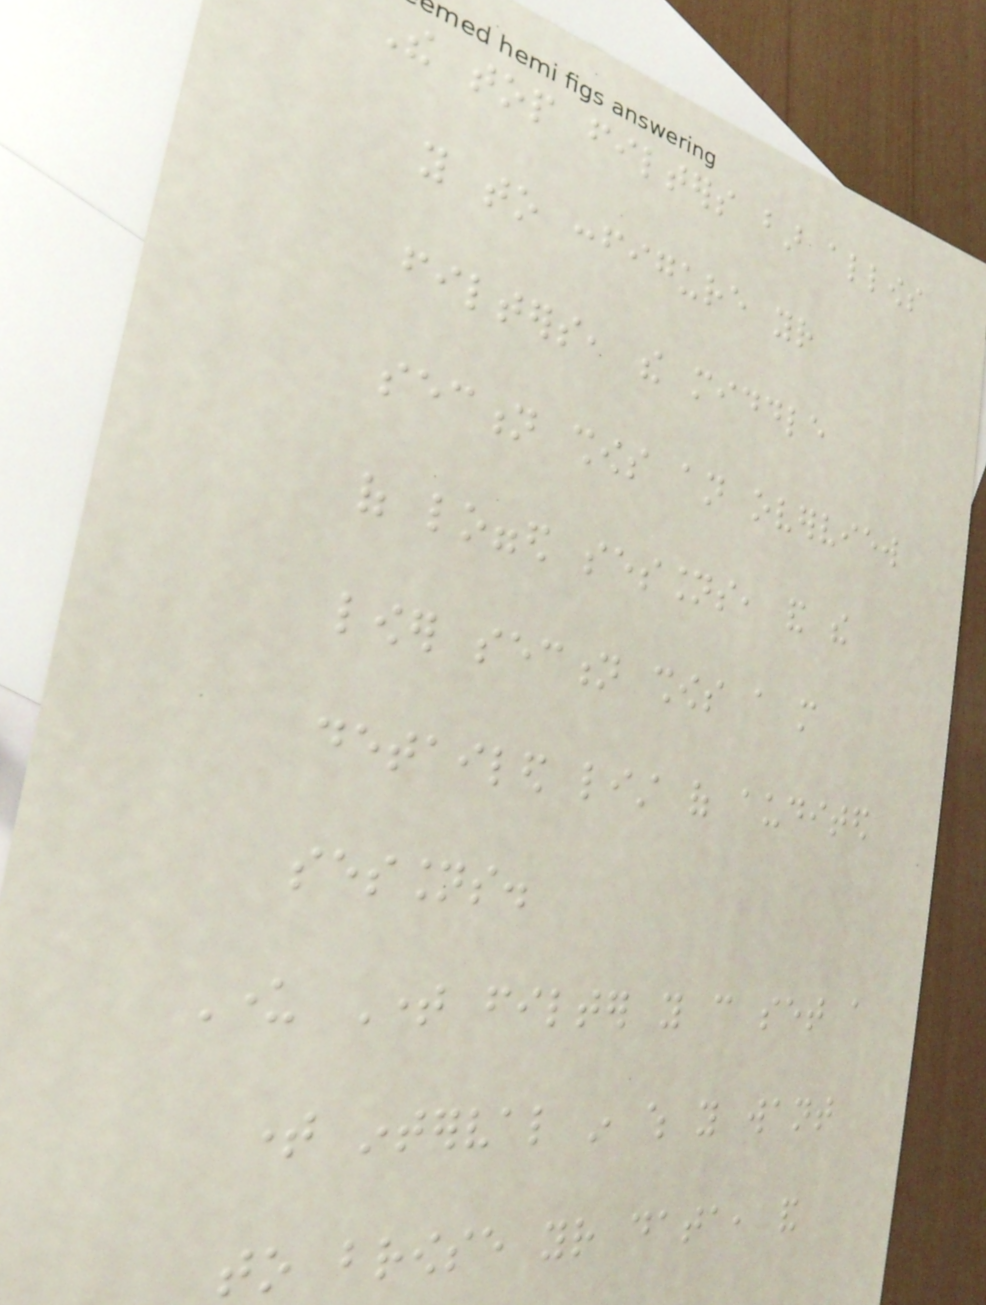The top filters bar allows
you to configure your
filters, the middle
section shows an overview
of logged sessions, and the
lower section shows a more
detailed list of audited
sessions.
Under Time filter you can set a
time interval in which you want
to browse your data, and
